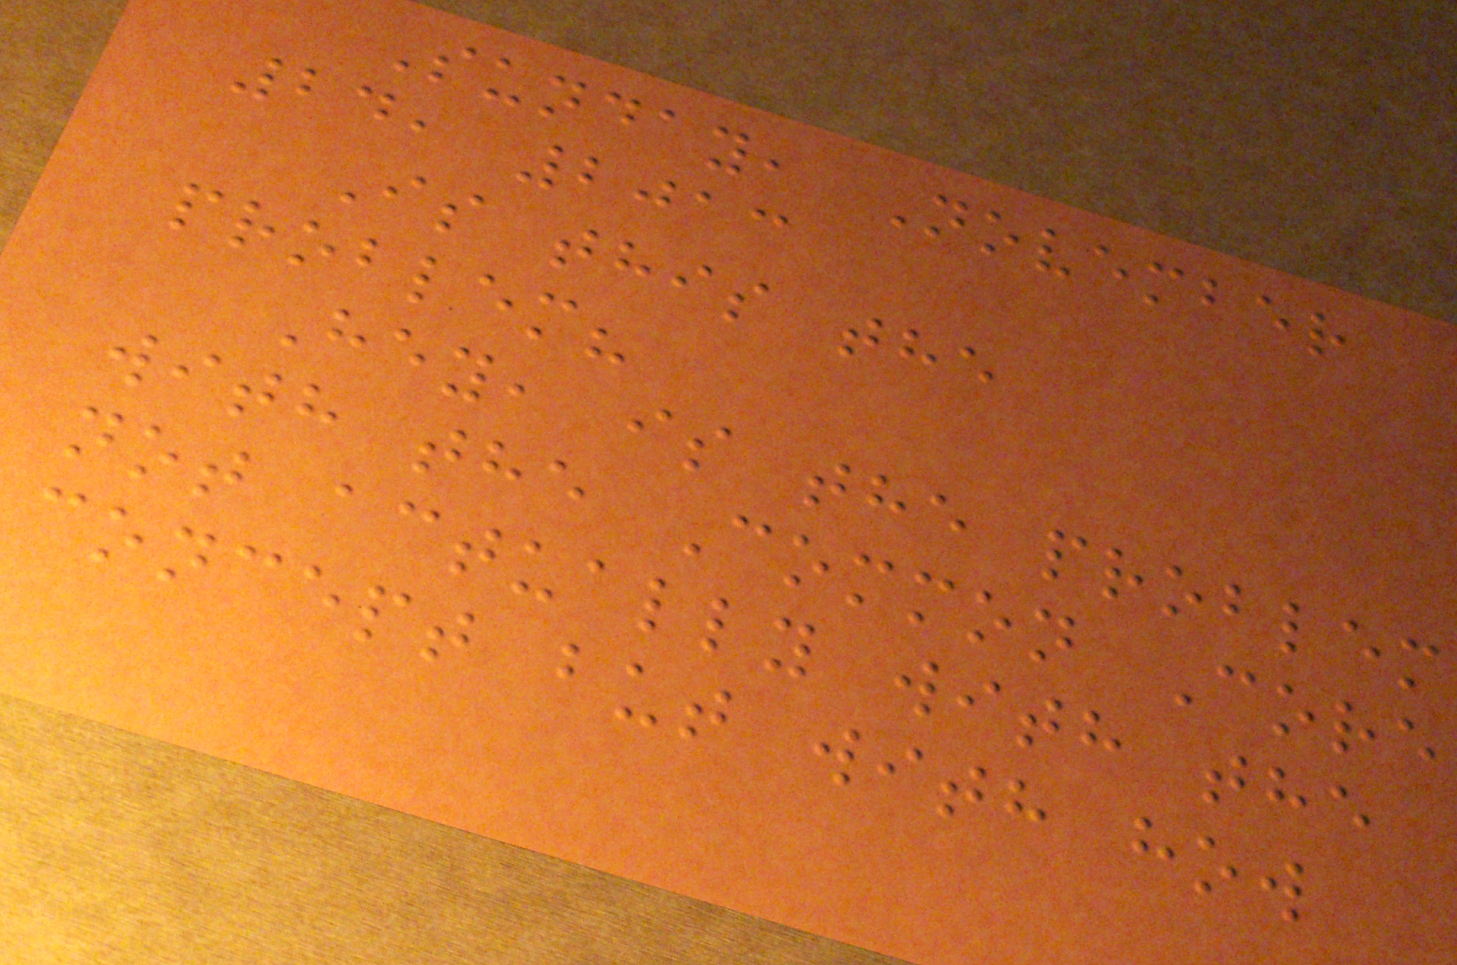Sunday, November
24, 2013
Is this the
problem?
Hey, is the problem
with the Common Core
not actually with the
concept but with how
